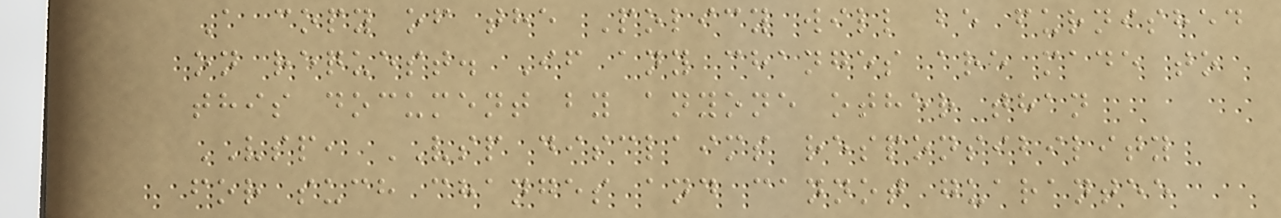A copy of the Policy will be furnished
on request. If any changes are made to
this document by anyone other than
VSP, VSP disclaims responsibility
for such changes and cannot guarantee
